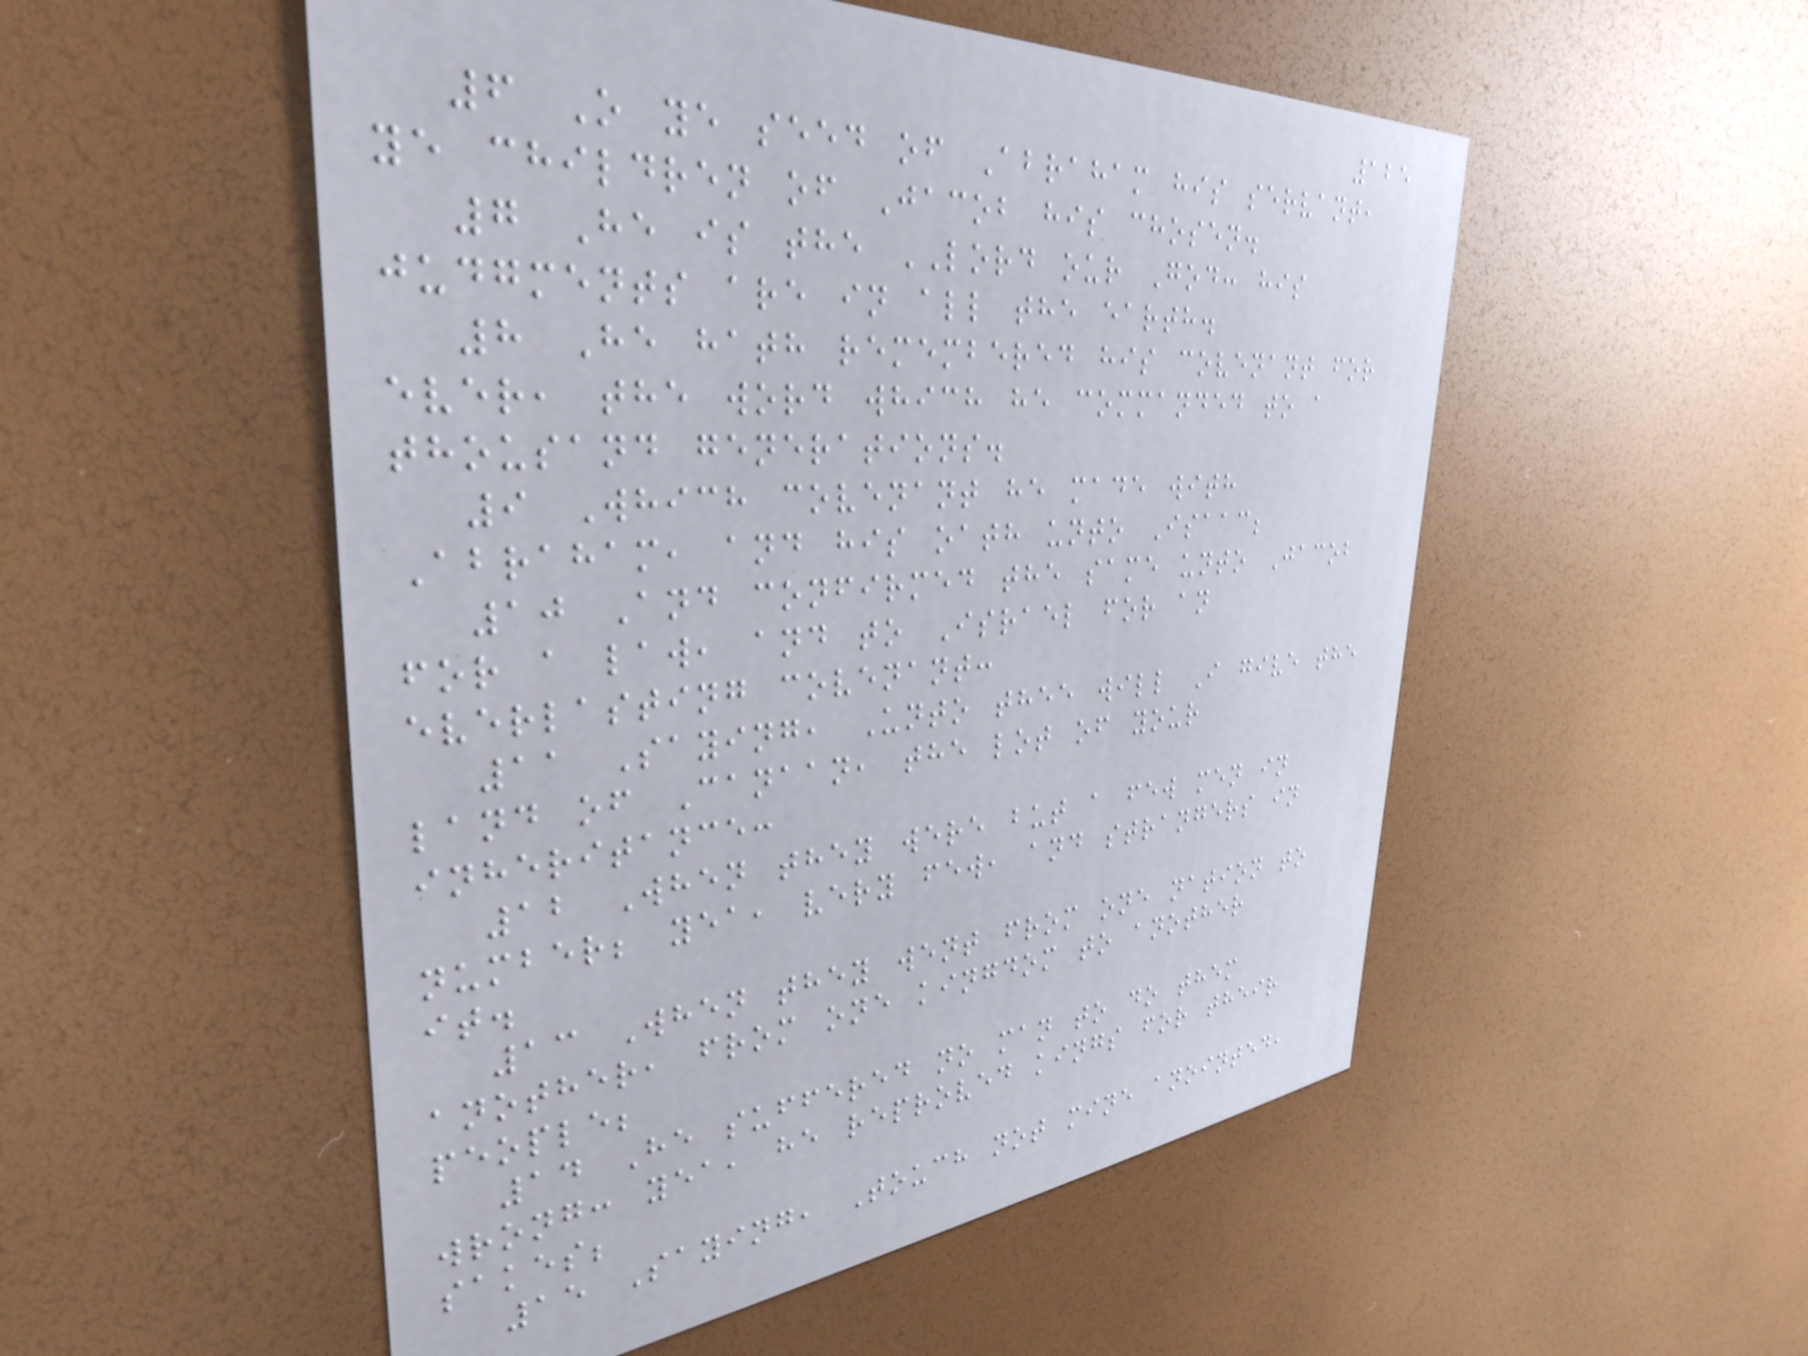125
6 O ye seed of Abraham his servant,
ye children of Jacob his chosen.
7 He is the LORD our God: his
judgments are in all the earth.
8 He hath remembered his covenant for
ever, the word which he commanded to a
thousand generations.
9 Which covenant he made with
Abraham, and his oath unto Isaac;
10 And confirmed the same unto Jacob
for a law, and to Israel for an
everlasting covenant:
11 Saying, Unto thee will I give the
land of Canaan, the lot of your
inheritance:
12 When they were but a few men in
number; yea, very few, and strangers in
it.
13 When they went from one nation to
another, from one kingdom to another
people;
14 He suffered no man to do them
wrong: yea, he reproved kings for their
sakes;
15 Saying, Touch not mine anointed,
